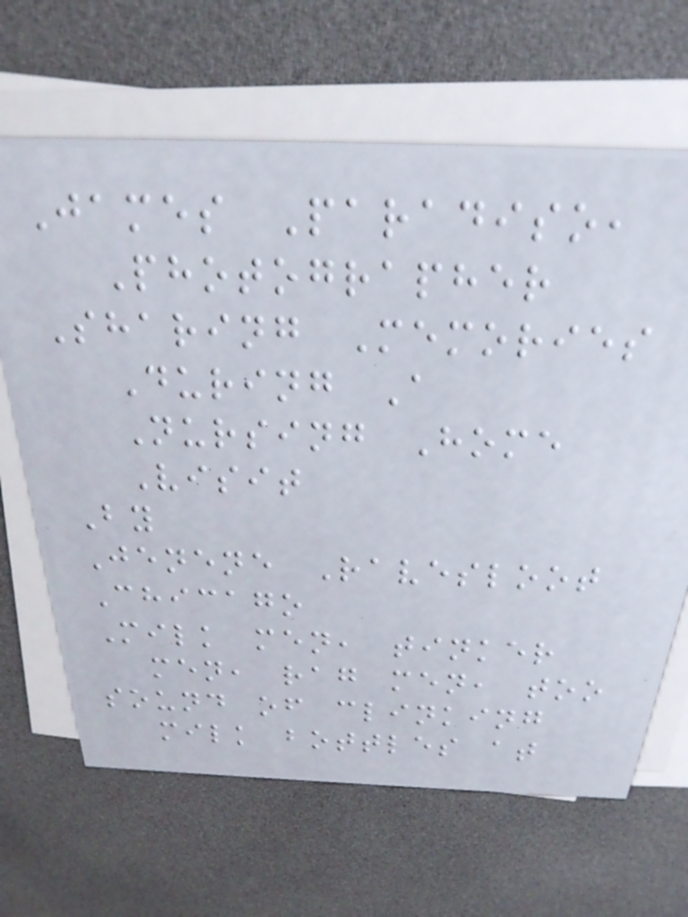James Paradiso,
Photographer
Sharing Memories
During A
Nursing Home
Visit
By
Jenene Ravesloot
Chicago
Milk men, tinker
men, rag men, too
sound of clinking
milk bottles at
